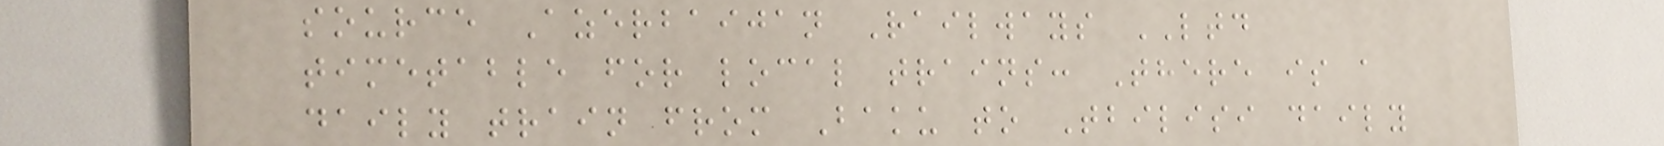source Azerbaijan Railways LTD
timetable for local trains: There is a
daily train from Baku to Tbilisi daily
